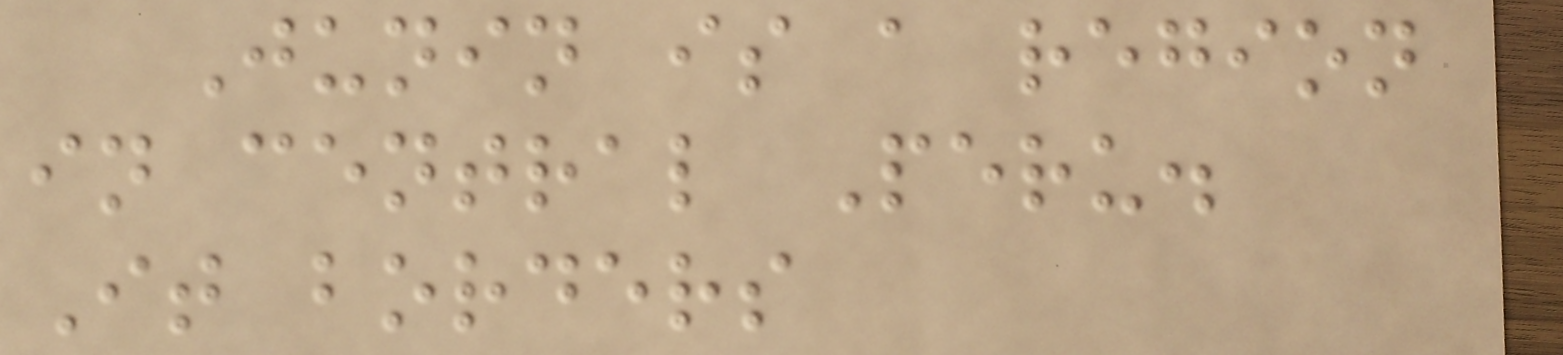Junin is a region
in central Peru.
It borders
